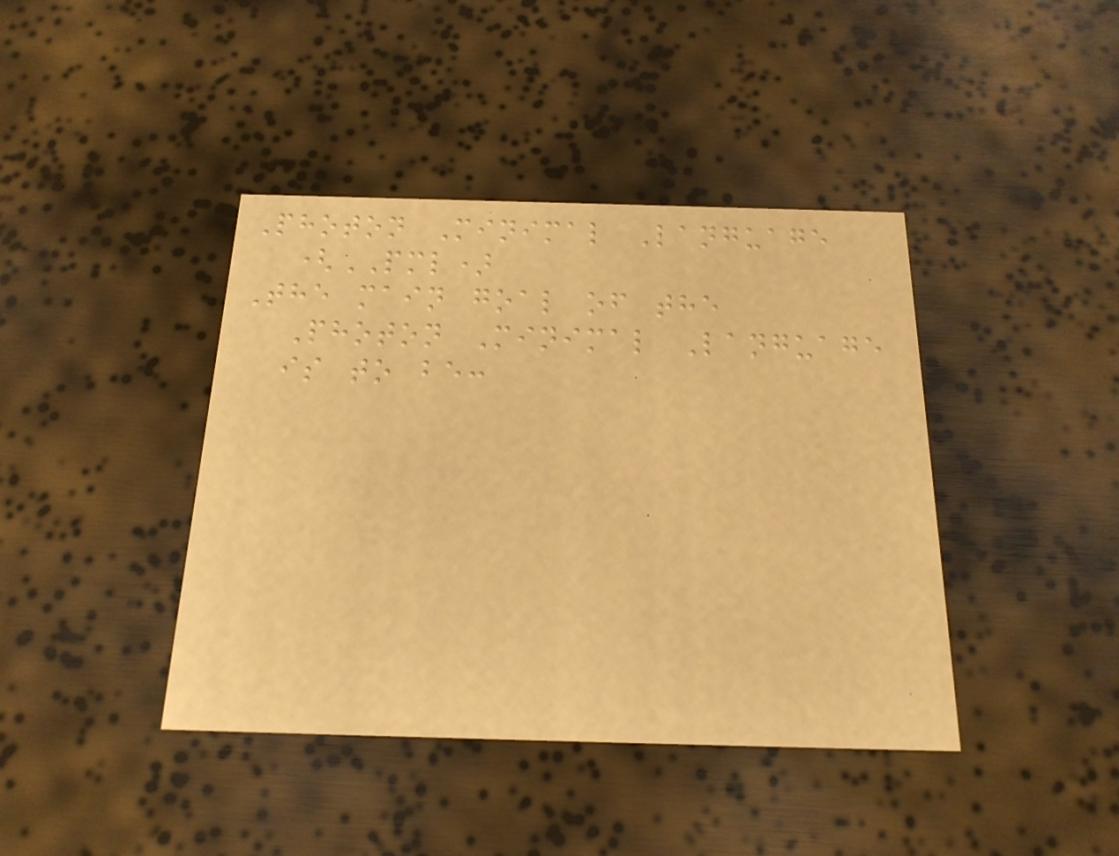Photon Minimal Language
(PML)
The main goal of the
Photon Minimal Language
is to be:
